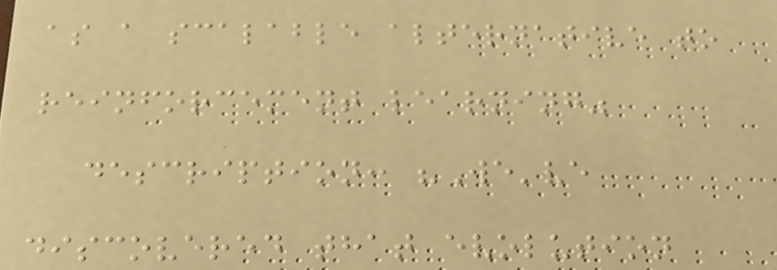as a scalable alternative to
reinforcement learning"
description: "We've
discovered that evolution
